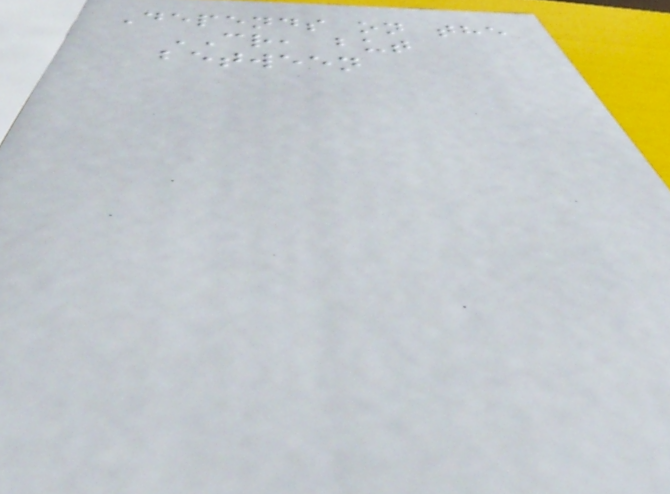Depends on the
CR, but
between
